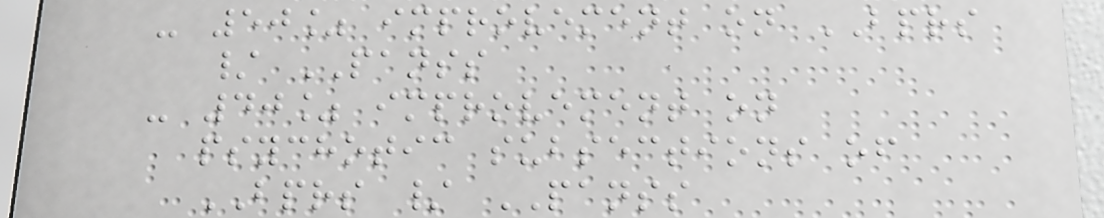- 50% improvement on BPRS
/ PANSS
- 40% improvement on
psychotic subsections of
BPRS / PANSS
